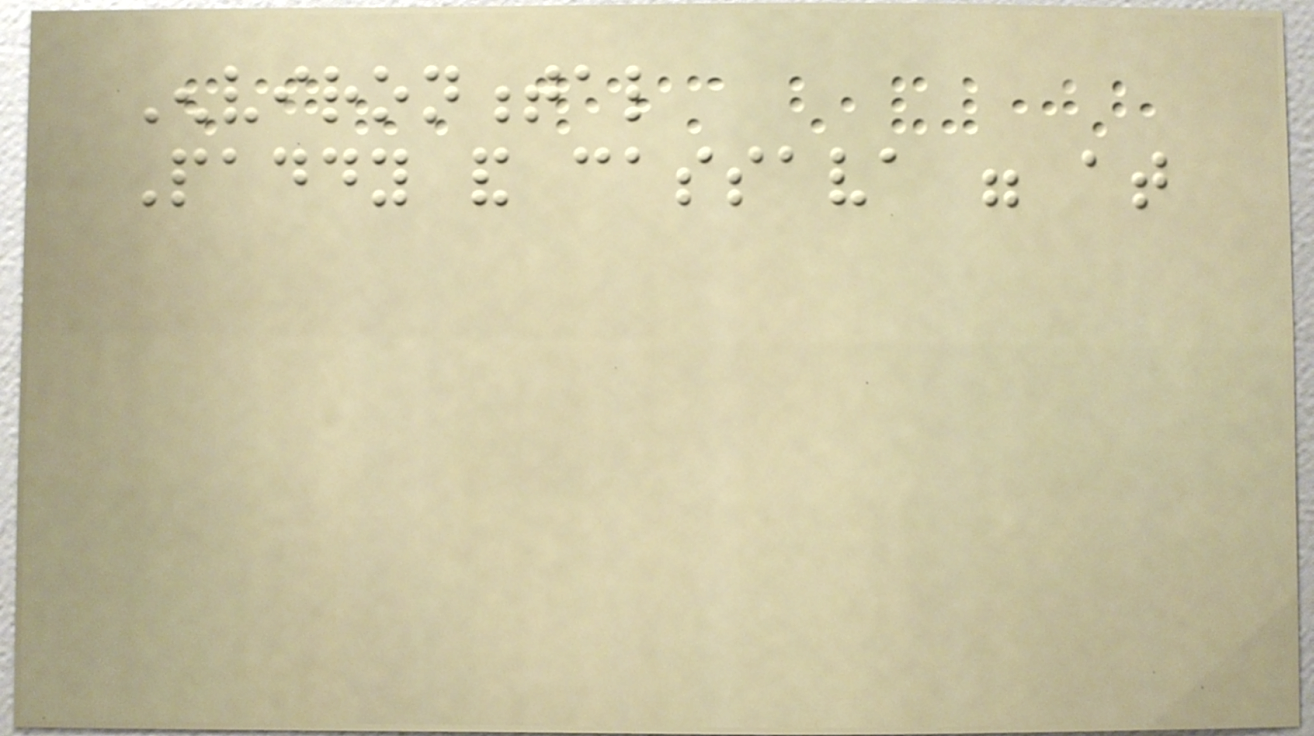Environmental
Paddy and cassava were at
